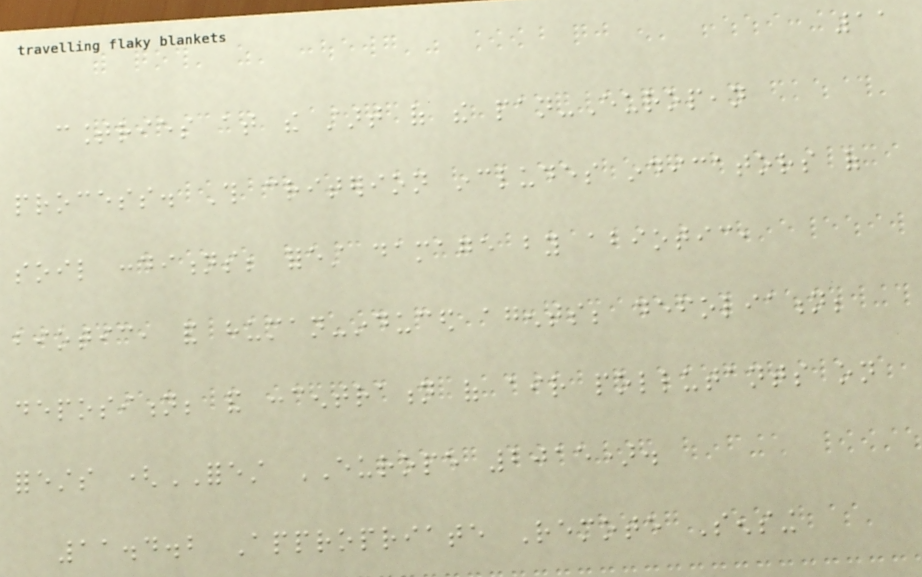11
countries at the start of the pan-European
process. This criterion includes indicators of
soil conditions; forest damage by abiotic,
biotic, and human-induced agents; defoliation;
deposition; and concentration of air pollutants on
forests (FOREST EUROPE 2015).
11.4.2 Appropriate Remote Sensing
